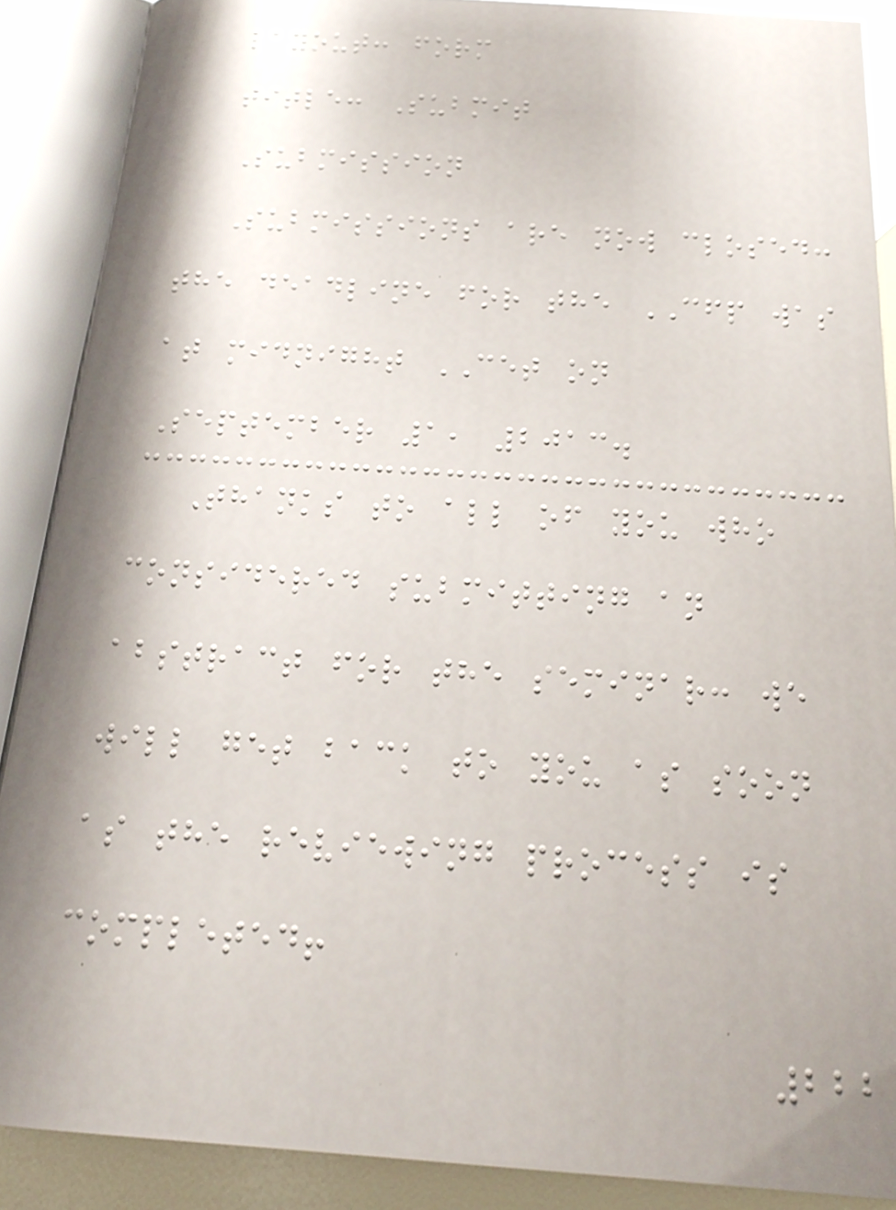layout: form
title: Submit
Submission
Submissions are now closed:
the deadline for the CFP was
at midnight CET on
September 1, 2013.
Thanks to all of you who
considered submitting an
abstract for the seminar: we
will get back to you as soon
as the reviewing process is
completed!
222
